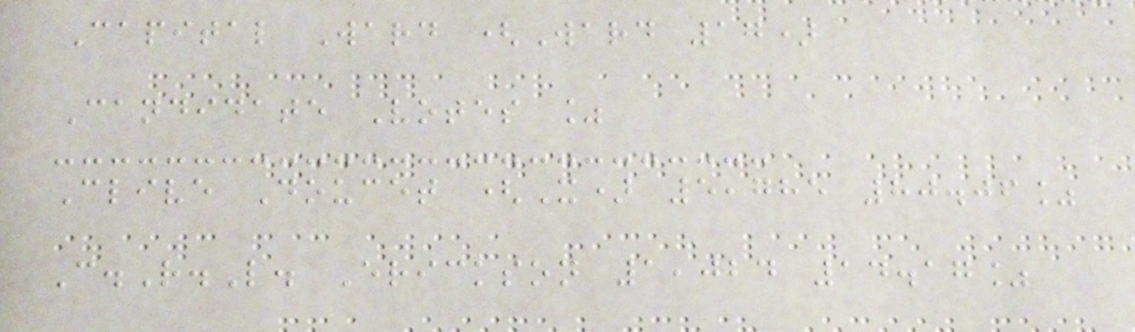Capital Ward (Ward 17)
Candidate Votes %
Clive Doucet (X) 5,785 80.06%
C.R.L. Erickson 1,024 14.17%
